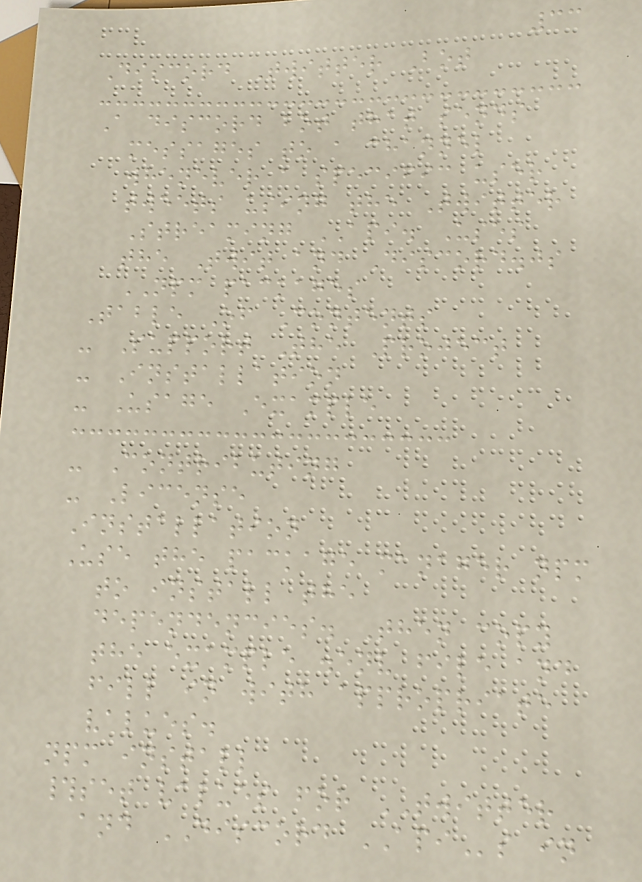33
Discord Twitter Bot
A discord bot that sends
messages to a channel
whenever a specific user
tweets using the Twitter
Streaming API. Uses
the Twit and Discord.js
NPM packages
Table Of Contents
- Support The Project
- Installation
- Usage Example
- Contributing
- License
Installation
Use the package manager npm
to install the
dependencies. Then copy
the example .env file and
fill in with appropriate
values.
npm install
#set values for TWITTER
and DISCORD APIs in
